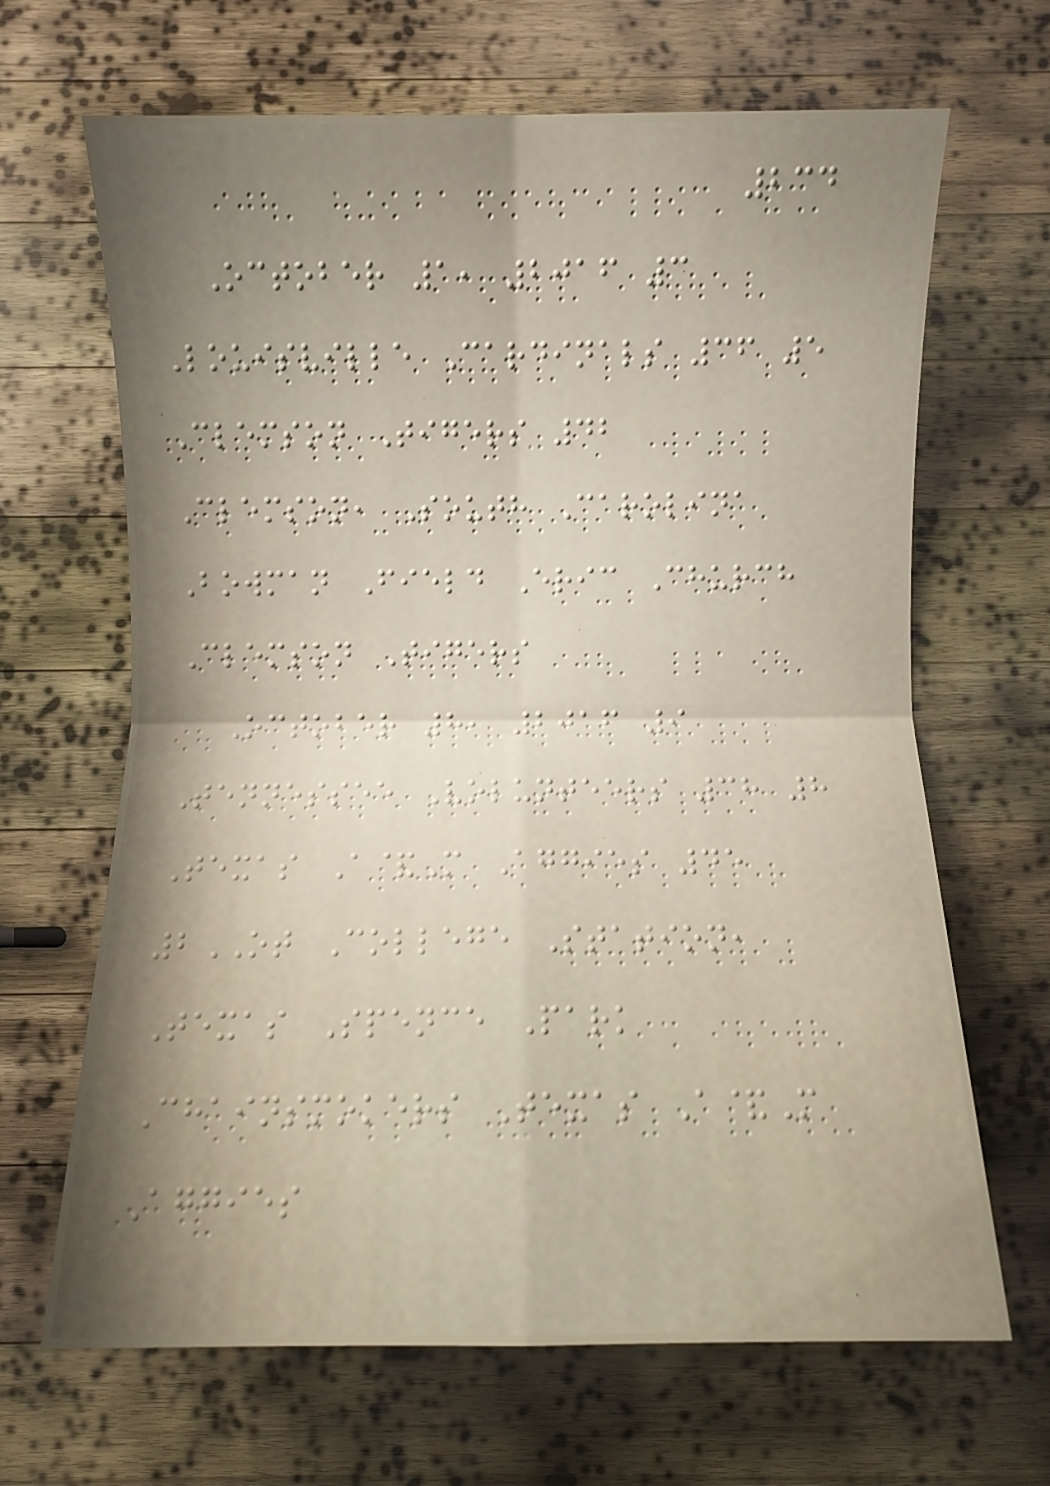234
October 1, 2016 3
Louisville Cardinals 36 5
Clemson Tigers 42
Clemson, South Carolina
Bowman Field Eric Church
Clemson Tigers
October 8, 2016 9
Tennessee Volunteers 38 8
Texas A&M Aggies 45
2OT College Station,
Texas Spence Park
Chainsmokers Texas A&M
Aggies
